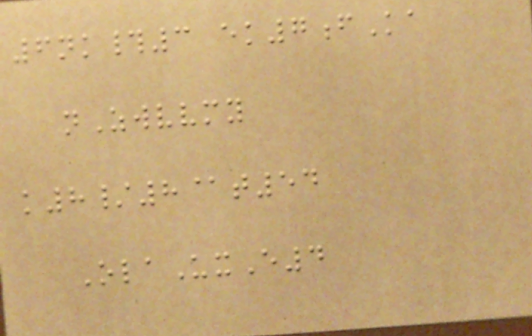6nk#3 ek7fKa
nZwvvmy
k8/8@t54
OlaUxE4
